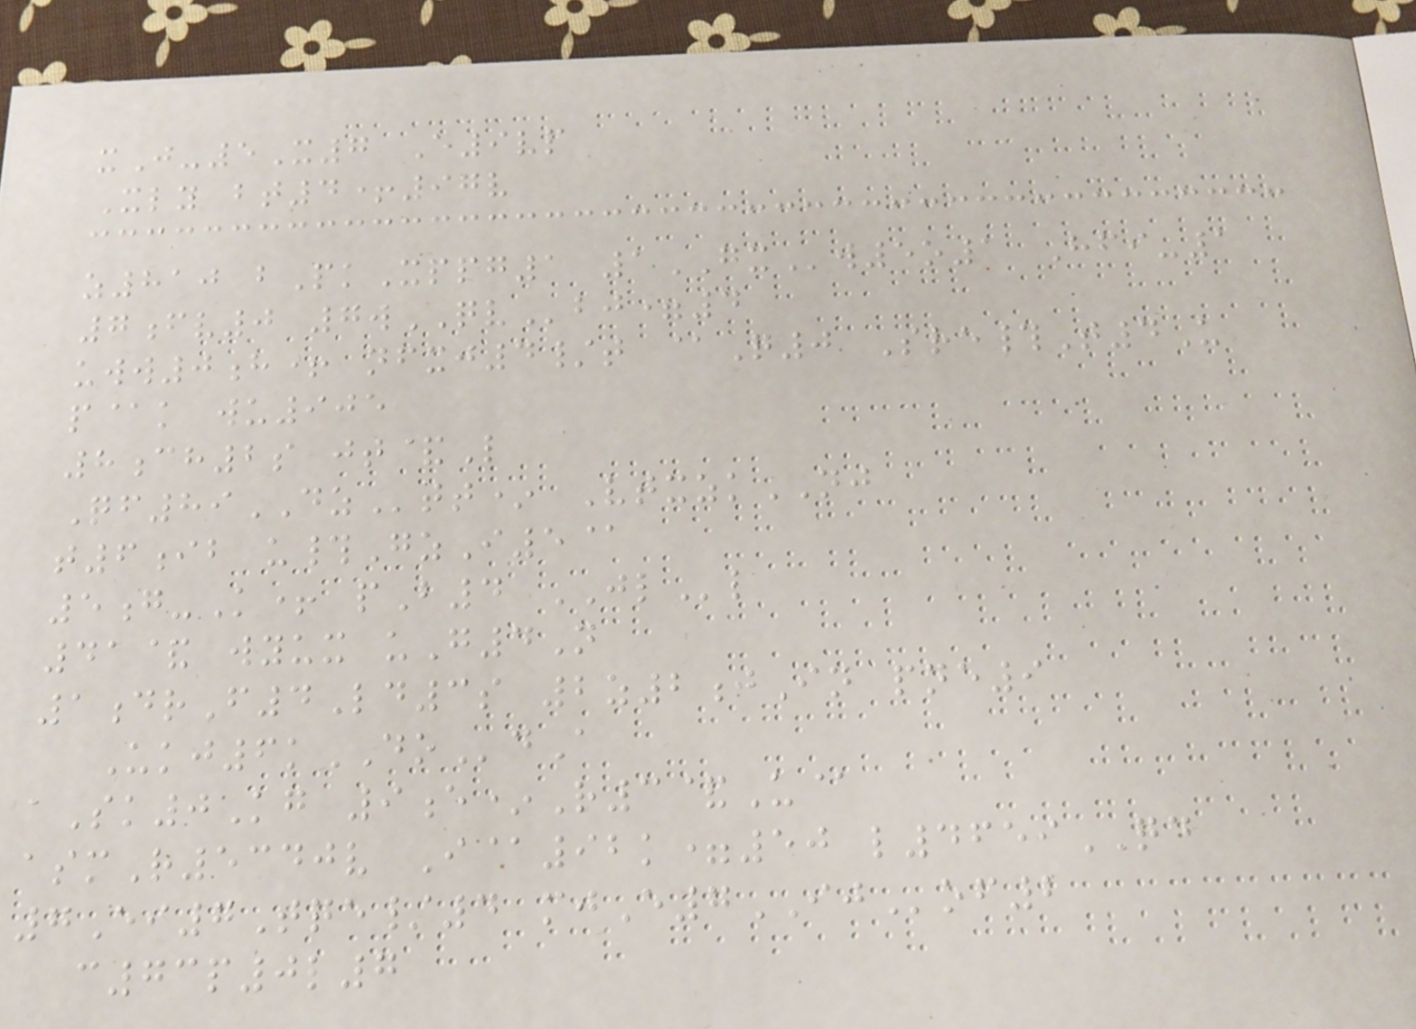xJ-5X7 E9vp
Xly bt4+97v
z810 bPkXppg1 1GXw5o1 Hfi-1
7fv0 7wQVbj=4
uww0h+ nfxj4/t @Q0 Sre#T4U
p@k wu905
8ch2s jt&L
Qf89DZtt* VtxzkNJ
t6ib u#GzI5@
5g-K+ pB4 JLl
41& wyux uG4N
1drF4Ld3s 2z2jIn pne9
Ukj6kDOdA
aSk0Kg 9e*R3&U@
asmR5340v I@92k=50 l4659QD
7Ei7Tqe/4 mjE7IJof2
c73p0l7
